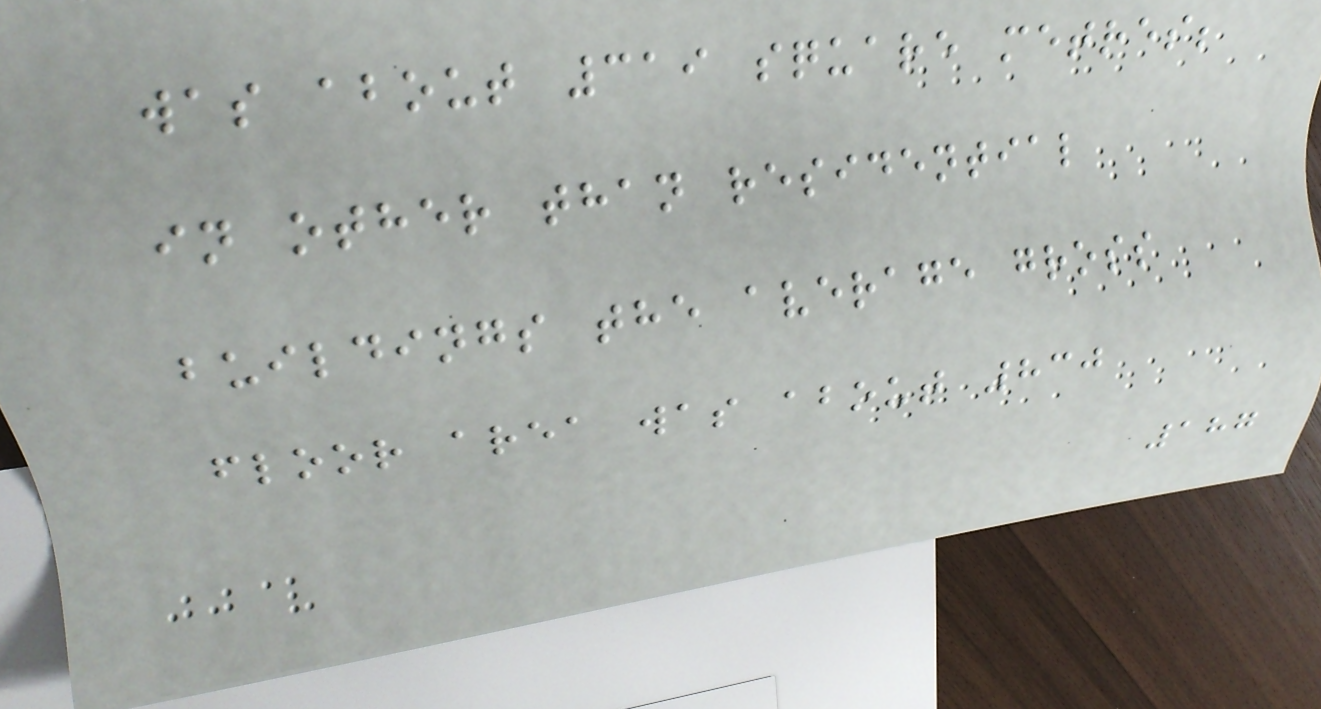was about 319 square metres;
in other than residential
buildings the average gross
floor area was about 830
187
